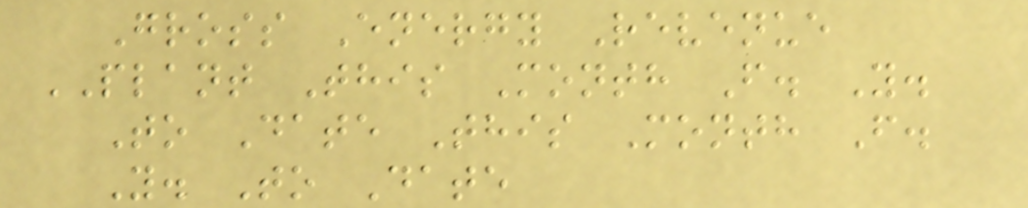Gross Energy Revenue
PLANT This Month F. Y.
To Date This Month F.
Y. To Date
